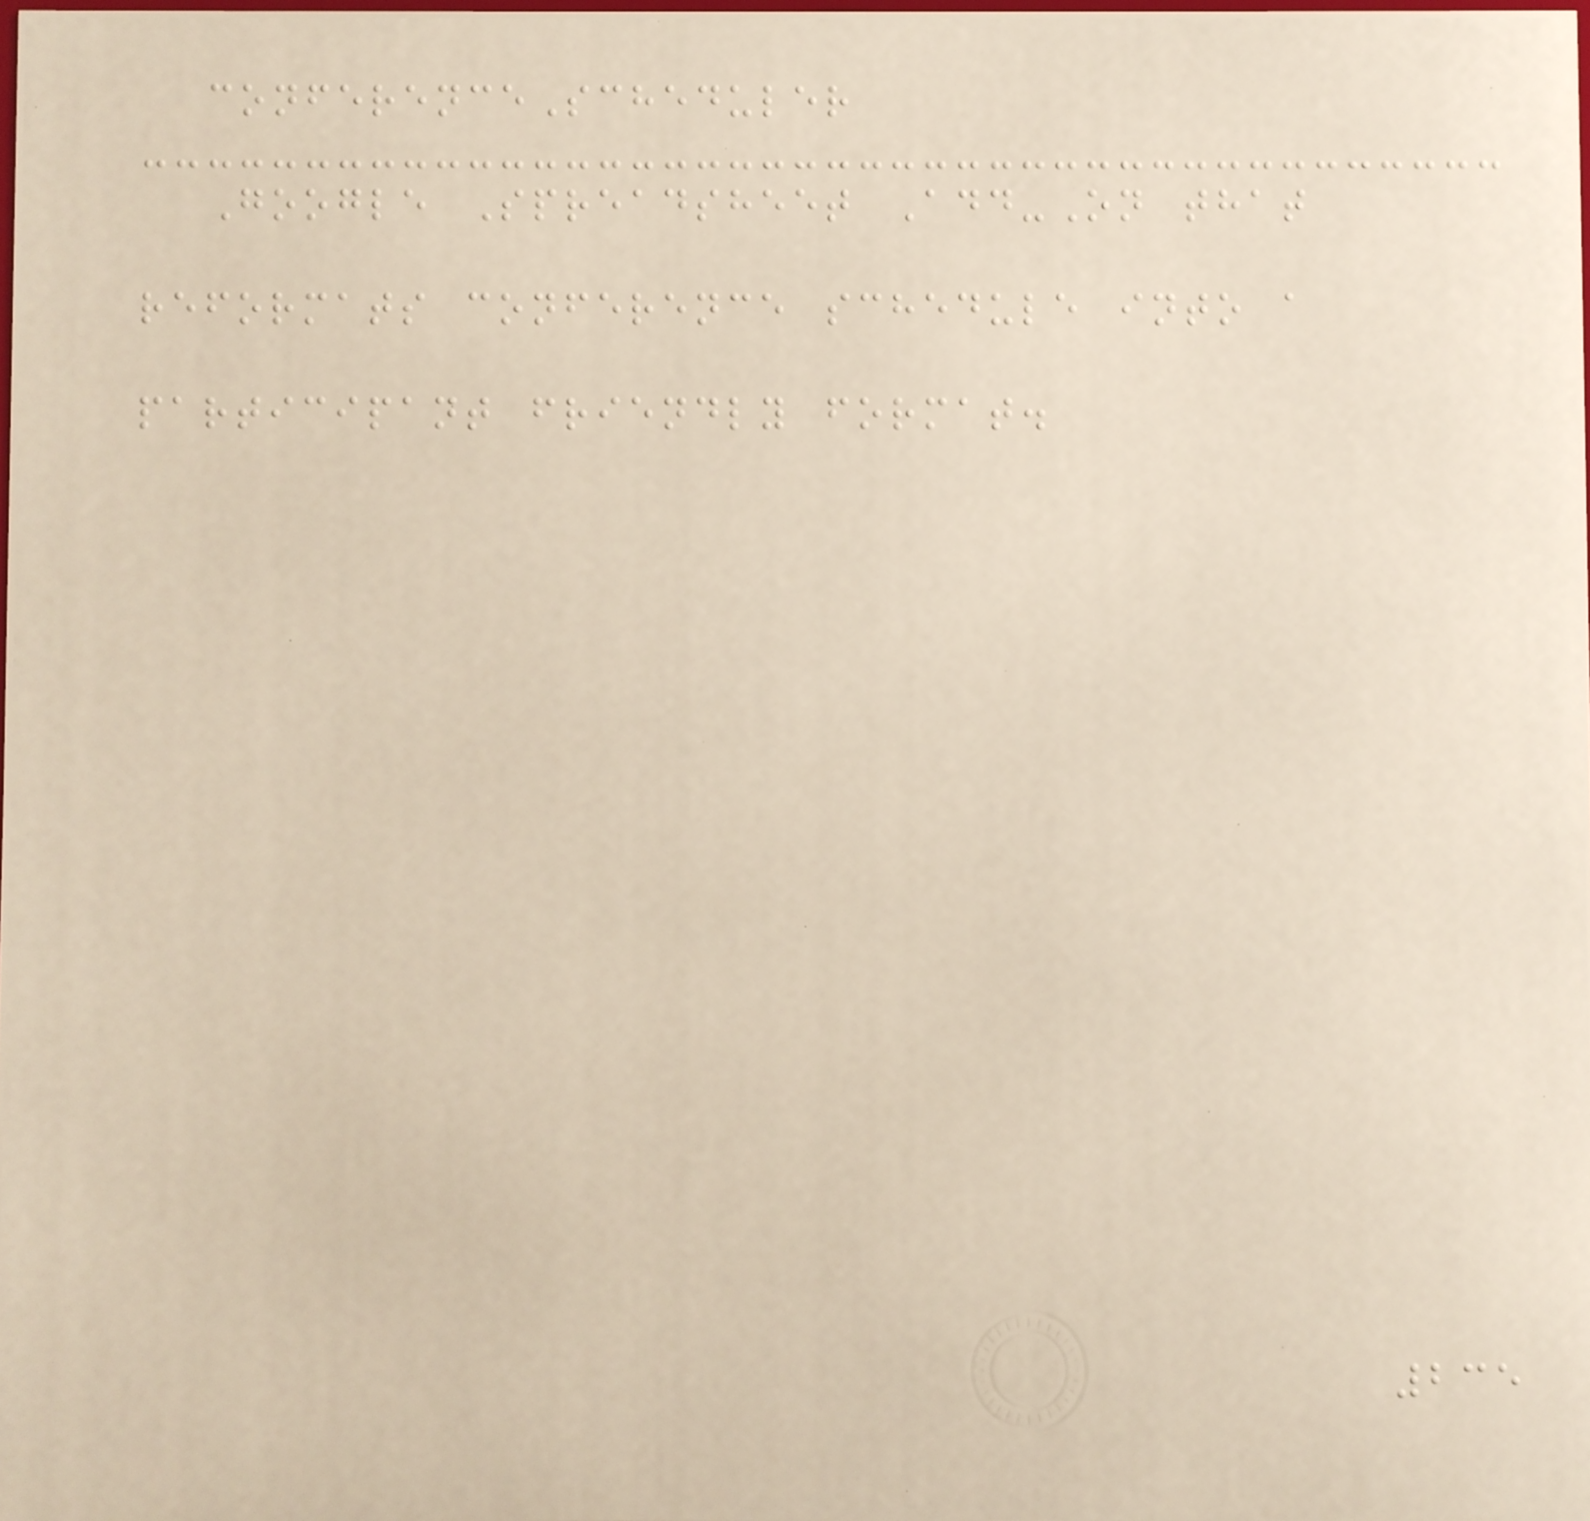conferenceScheduler
Google Spreadsheet Add-On that
reformats conference schedule into a
participant friendly format.
235
